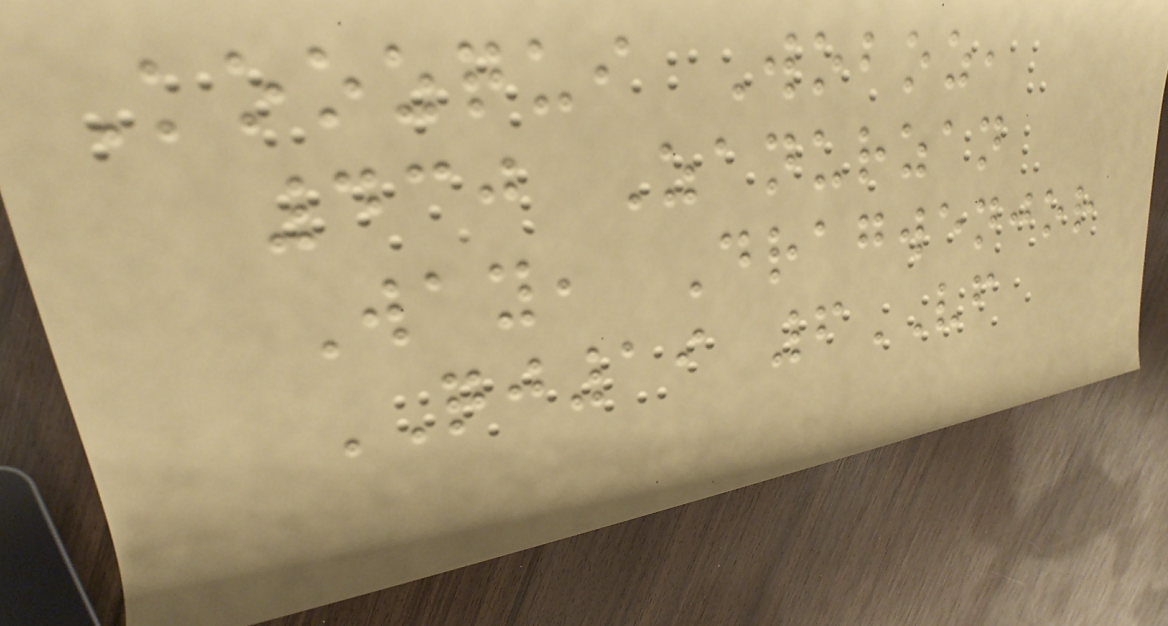Koozqui Woboz,
430 Zanurzan
Way, Dragwenjor
QJ19 6VF
